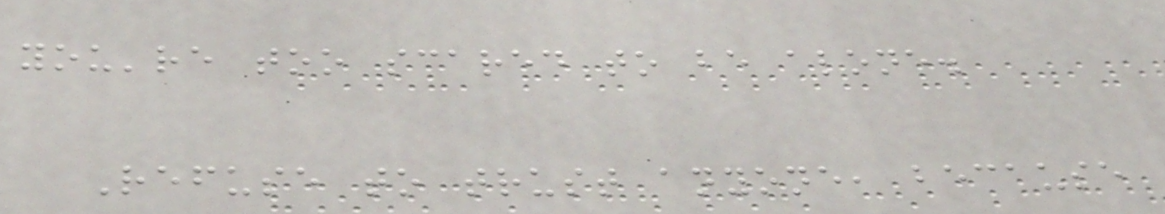you're too scared to be alone.
Refuse to trust anyone, because
